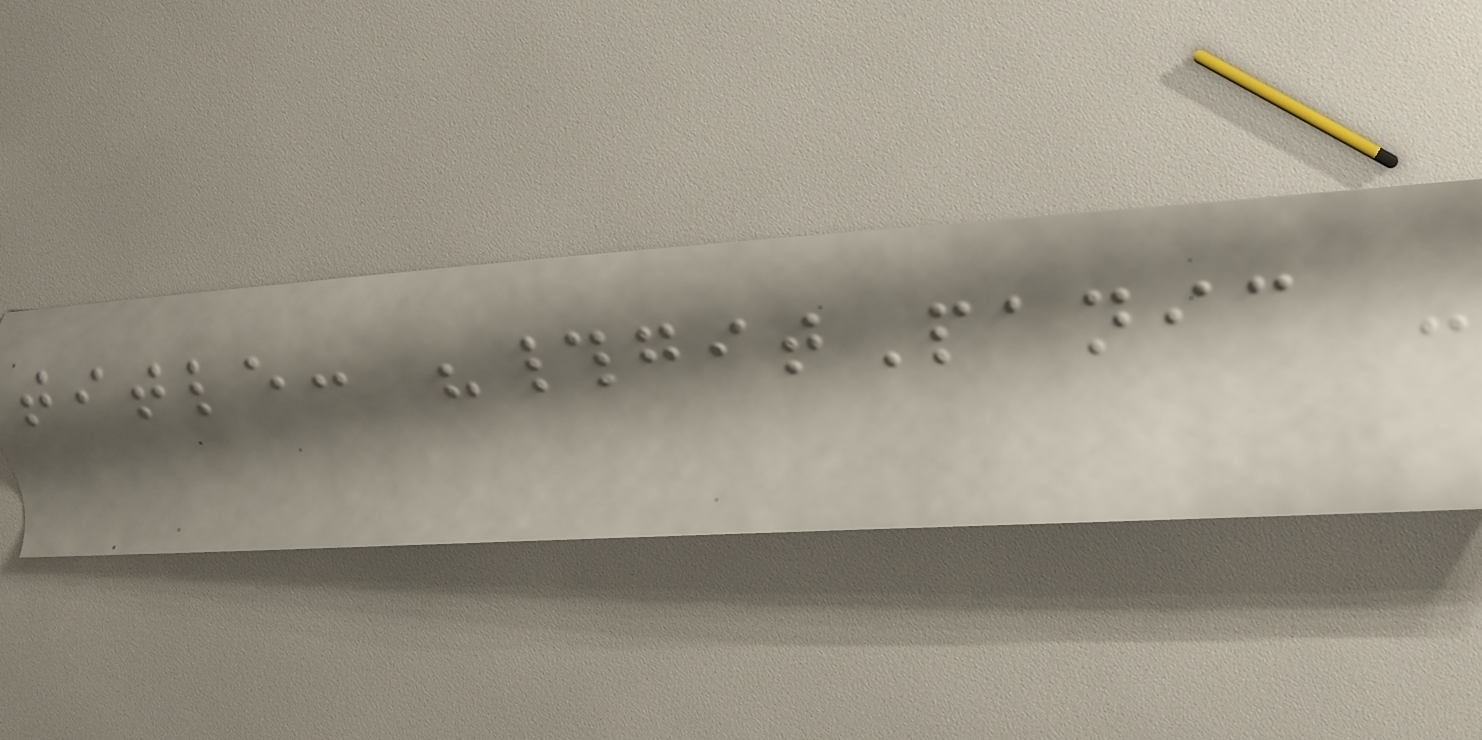title: "#gitPanic -
